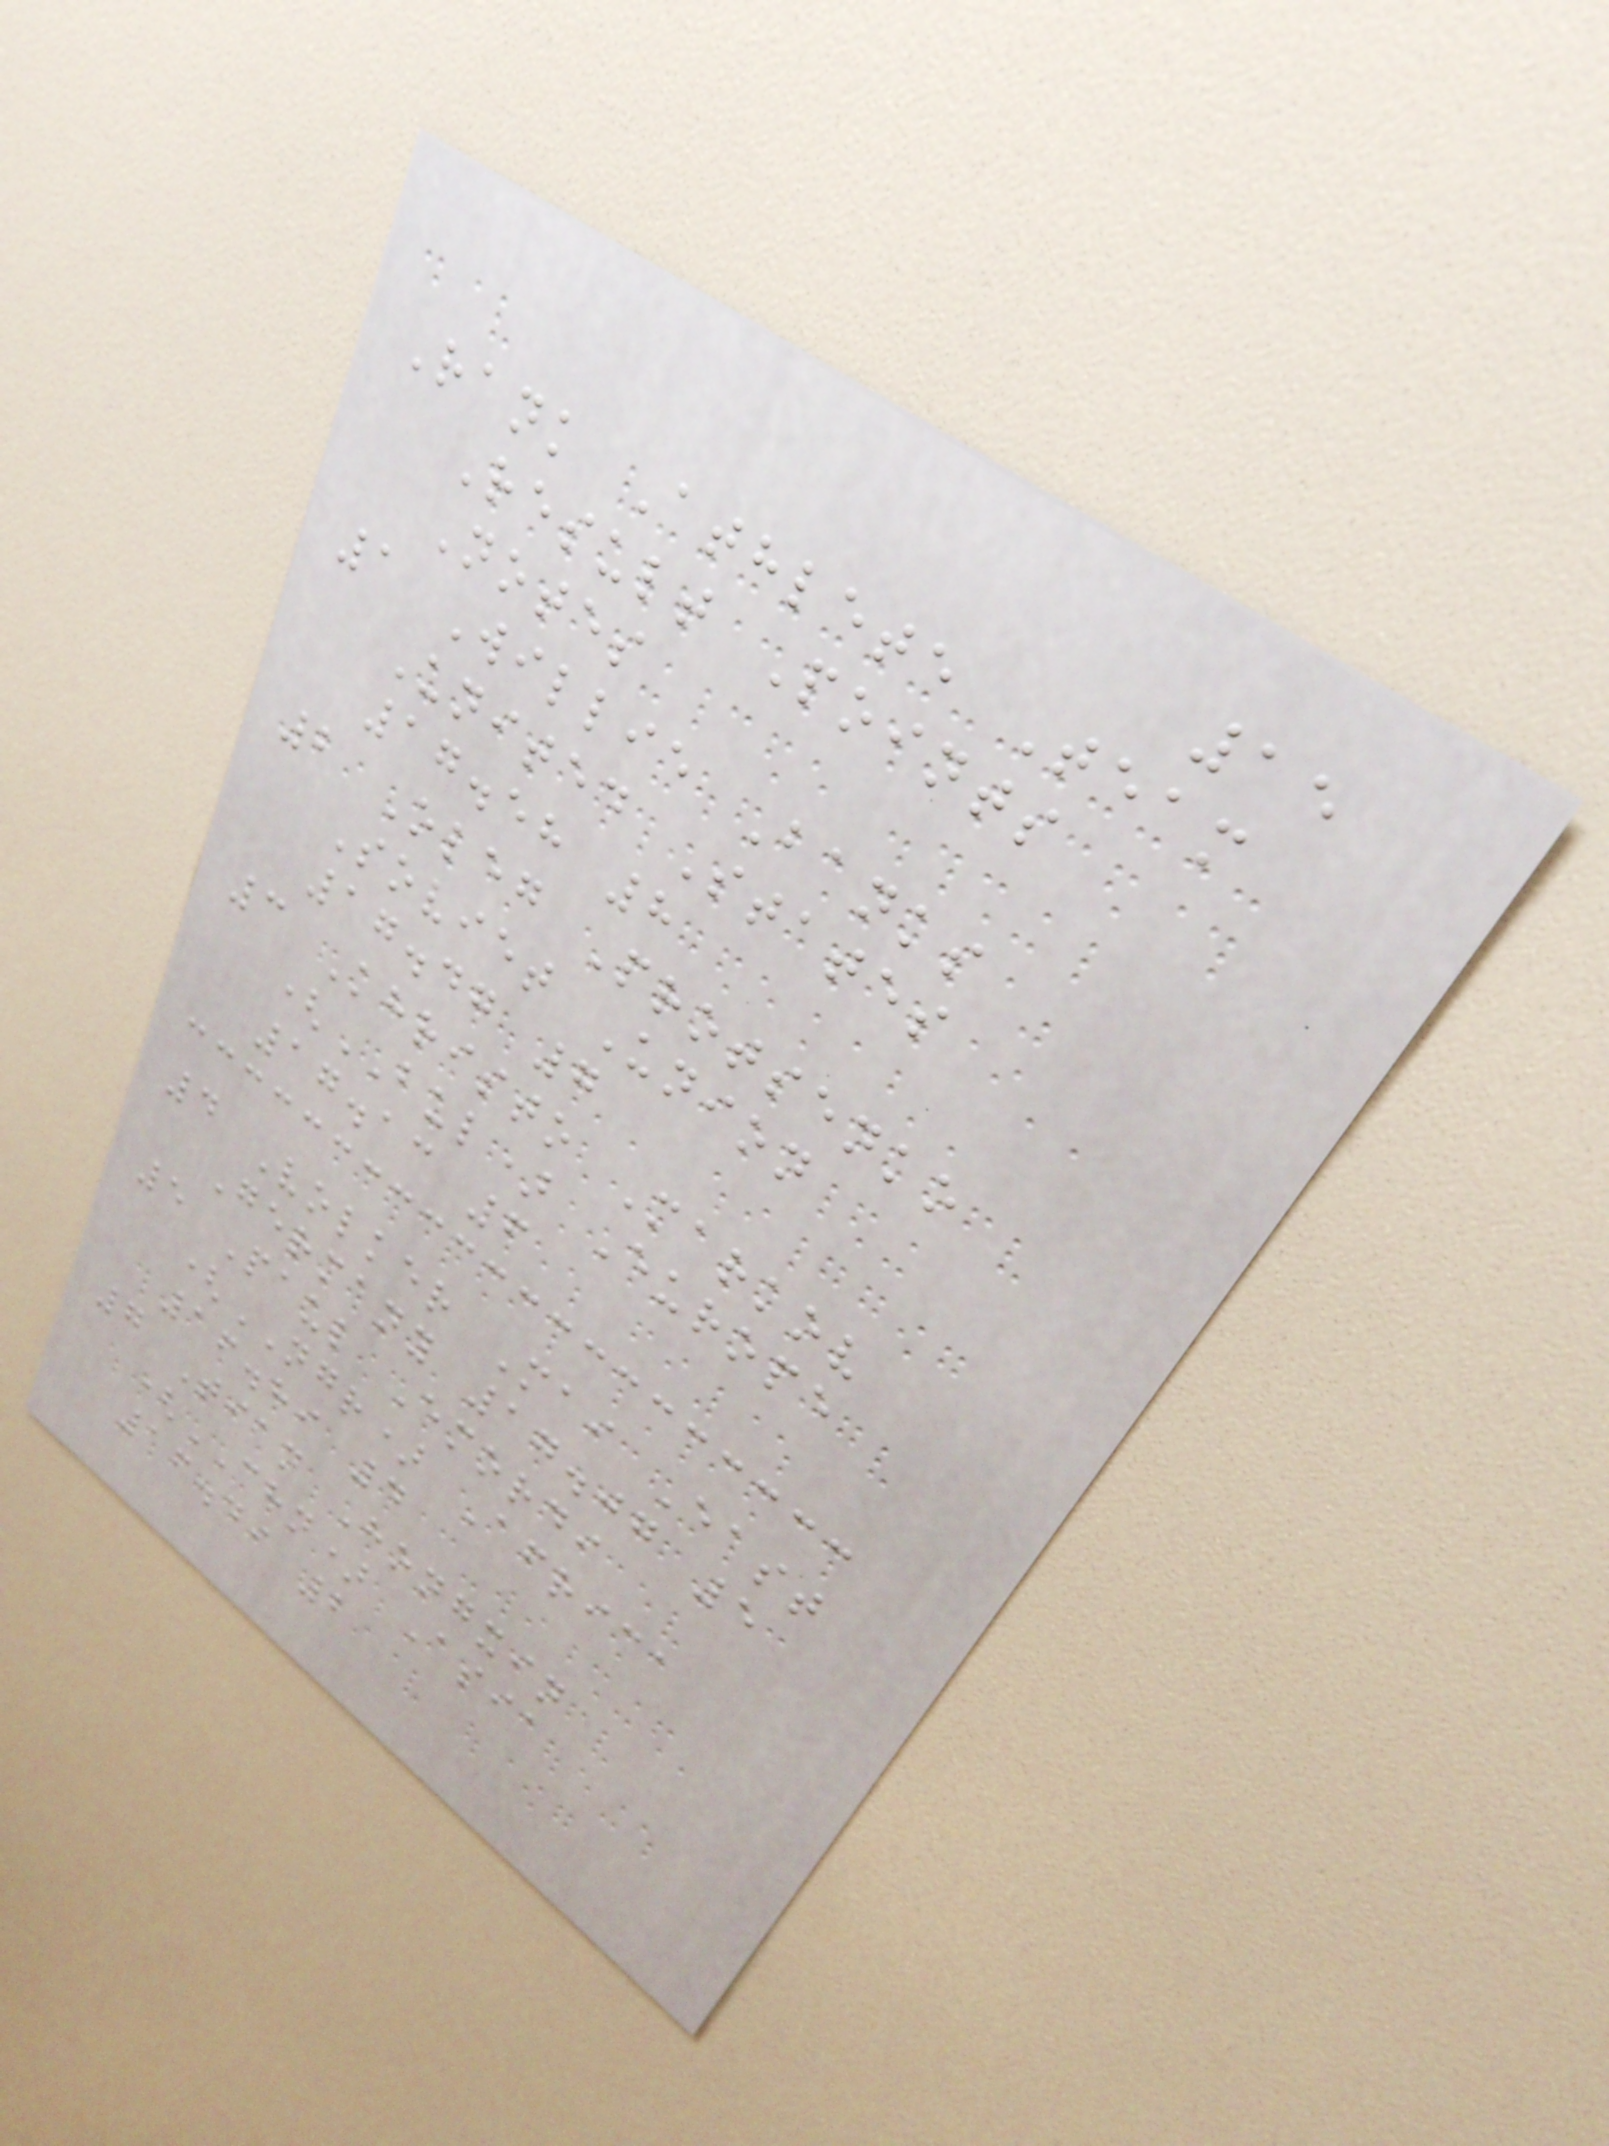15
Rank Athlete Team
Result Points
Notes
1 Willie Banks
United States
17.58 8
2 Oleg Protsenko
Soviet Union
17.47 7
3 Khristo Markov
(BUL) Europe
17.13 6
4 Volker Mai East
Germany 17.07 5
5 Paul Emordi
(NGR) Africa
16.89 4
7 Tian Hongxin
(CHN) Asia
16.49 2
